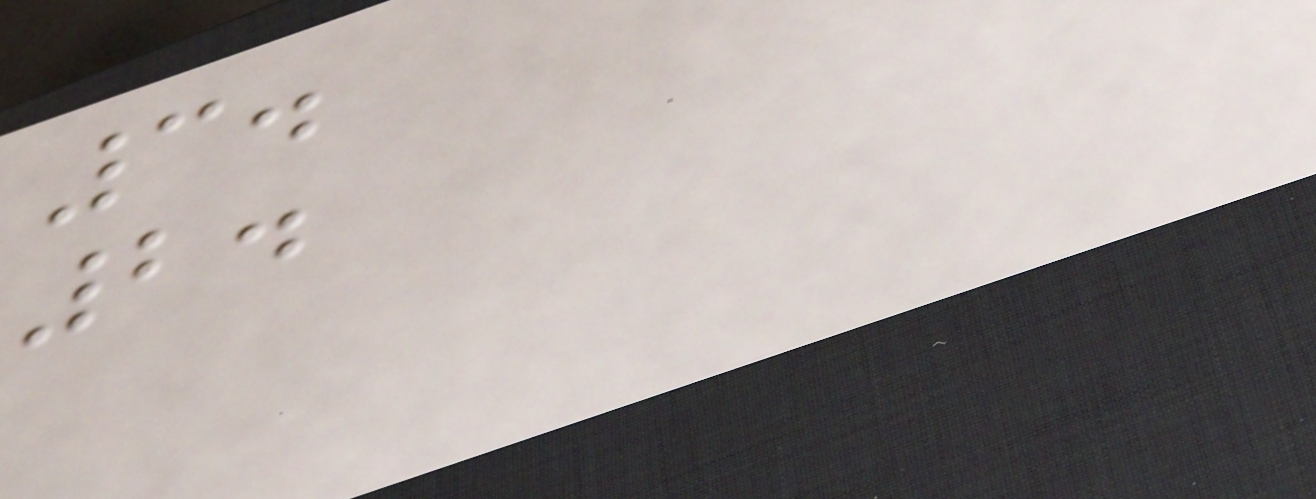3.
2.
